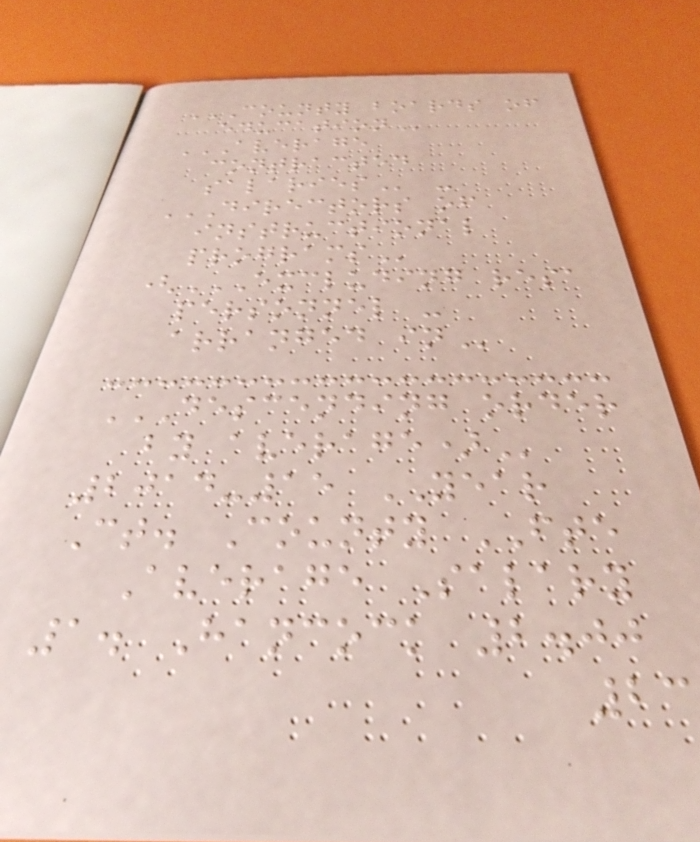COUNTY BOARDS OF
EDUCATION
AVERAGE
CONTRACTED
SALARIES -
DIRECTORS OF
INSTRUCTIONAL
PROGRAMS
(EXCLUDING RESA
PERSONNEL -
ARRANGED IN
DESCENDING ORDER
BY AVERAGE)
2014-15 YEAR
Ct. County FTE
Average Salary
1. Hancock 2.00
23
